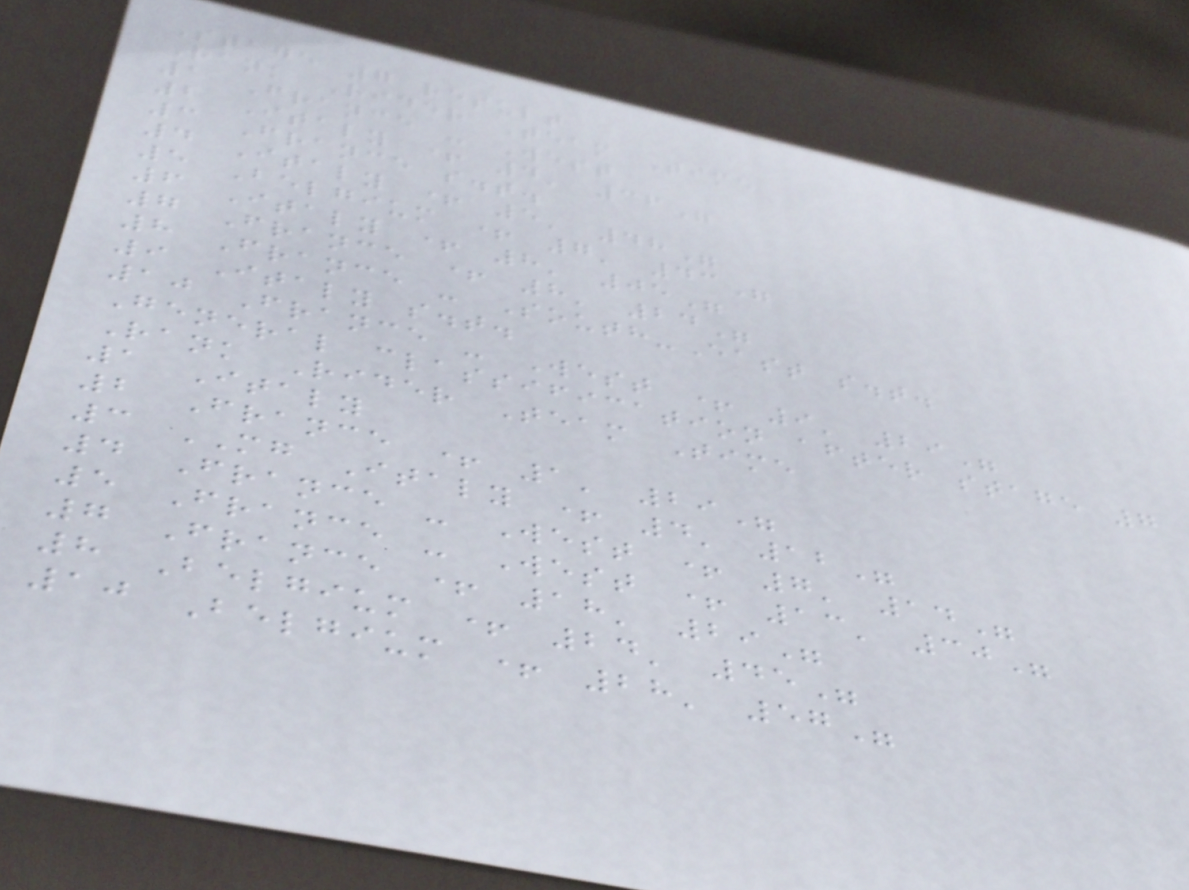Stage 7 result
Rank Rider Team Time
1 France - West
2 Italy + 4' 36"
3 France s.t.
4 Italy + 5' 48"
5 Belgium + 7' 43"
6 Italy + 8' 05"
7 France + 8' 24"
8 France - South-East s.t.
9 Italy s.t.
10 France - West + 9' 29"
General classification after stage 7
Rank Rider Team Time
1 Italy
2 France + 1' 29"
3 MG Italy + 4' 12"
4 France - West + 7' 14"
5 France - West + 13' 30"
7 France + 18' 29"
8 Belgium + 24' 45"
10 Belgium + 28' 57"
